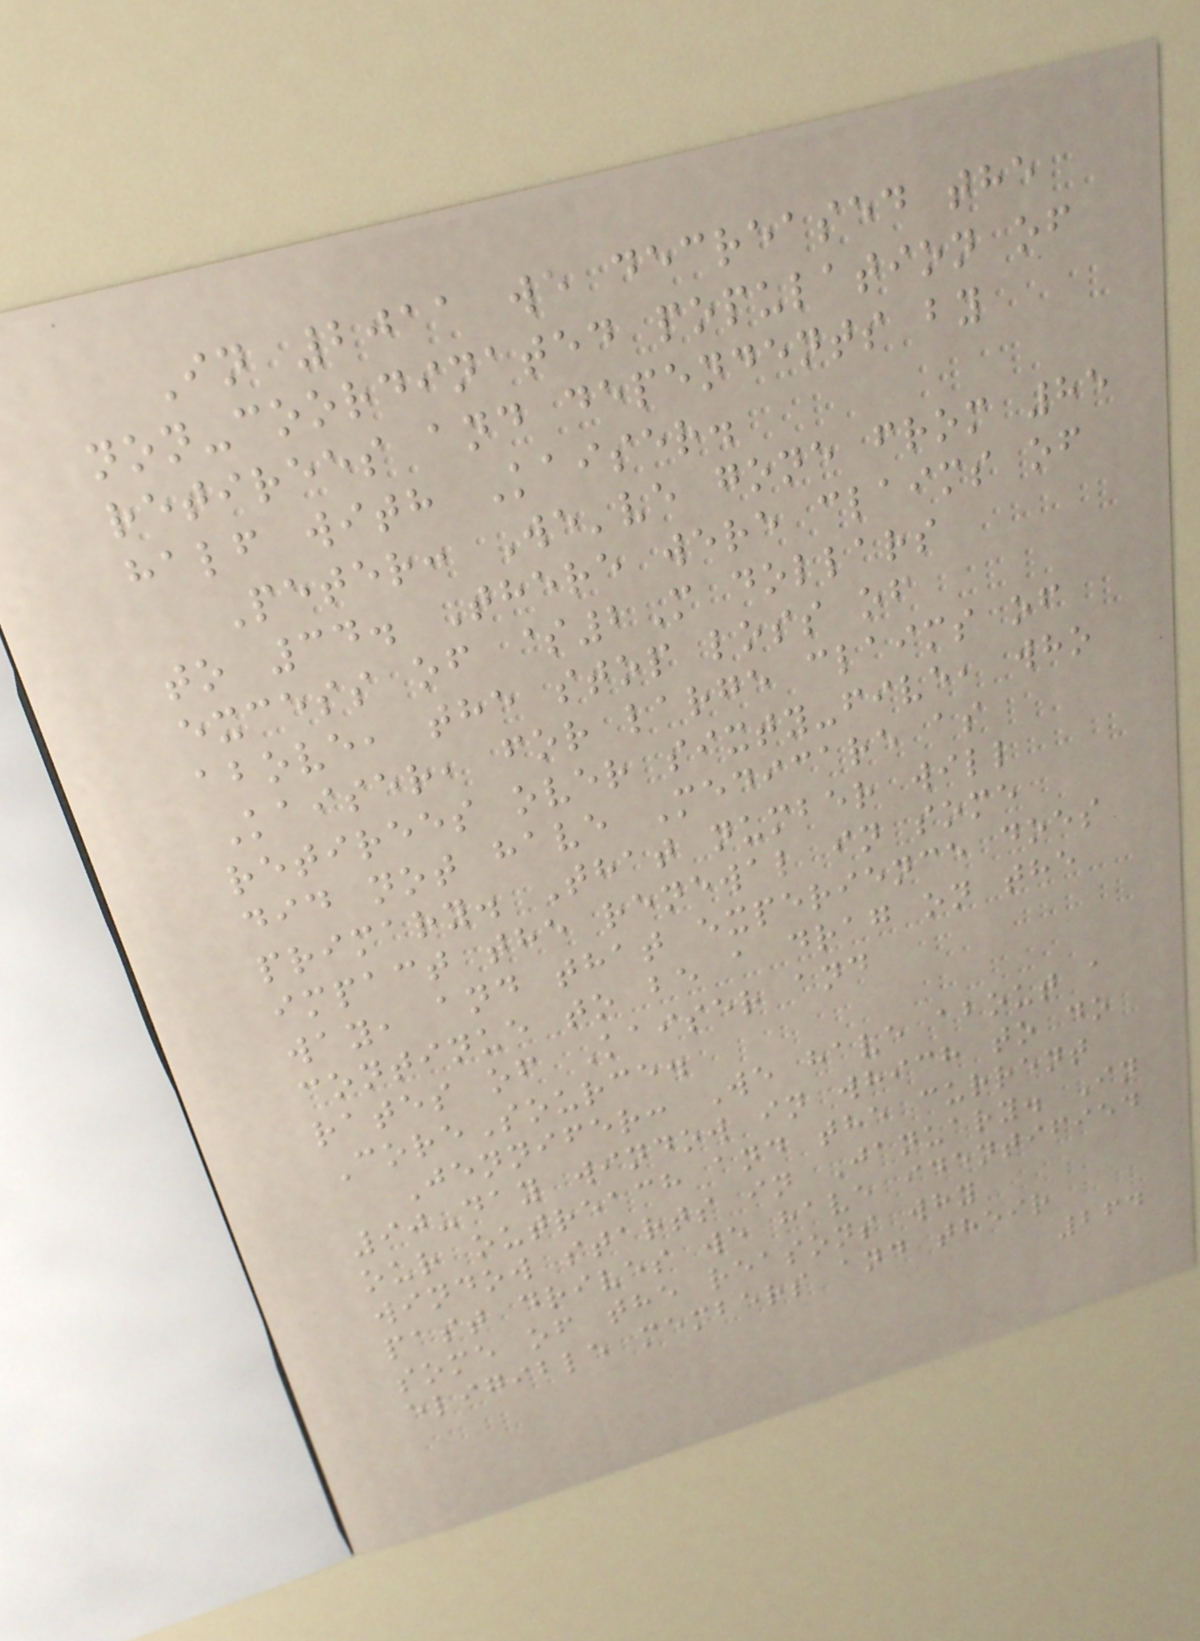In 2011 we decreased the
non-coordinated population of
retirees and dependents by
half with Kaiser.
Peter: We've gone from 85
to 34. There were claims of
excess of $2M dollars
above, the stop loss of
Kaiser, for large claims of
retirees over sixty-five, who
did not have Medicare as
primary. That number will
impact the renewal in some
way, and that experience does
continue to be a drag on the
rates of Kaiser and
CoreSource.
Jennifer: We have about a
90-day window in which to do
our outreach and the current
window starts in January. In
past drives we have identified
some of the reasons why
eligible members and their
264
